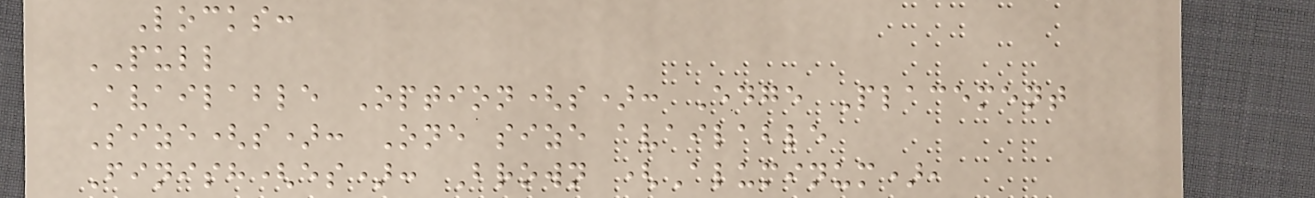Locks:
PULL
Available Option(s): Edge Placement
Size(s): One size available
Finish(es): Brown (Aluminum),
